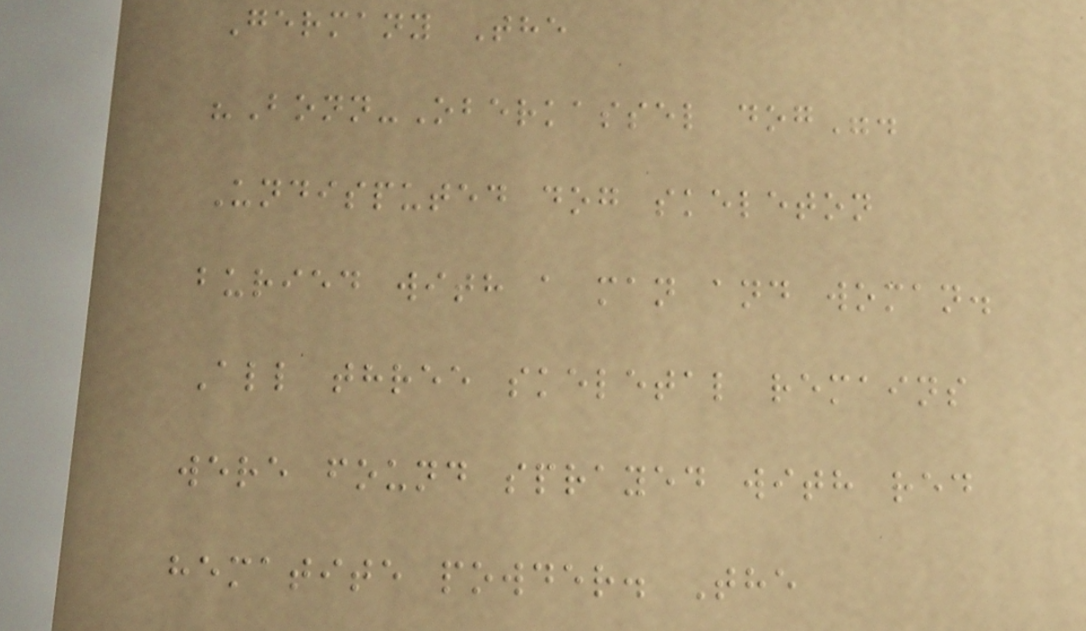Germany The
"Bonn-Oberkassel dog".
Undisputed dog skeleton
buried with a man and woman.
All three skeletal remains
were found sprayed with red
hematite powder. The
